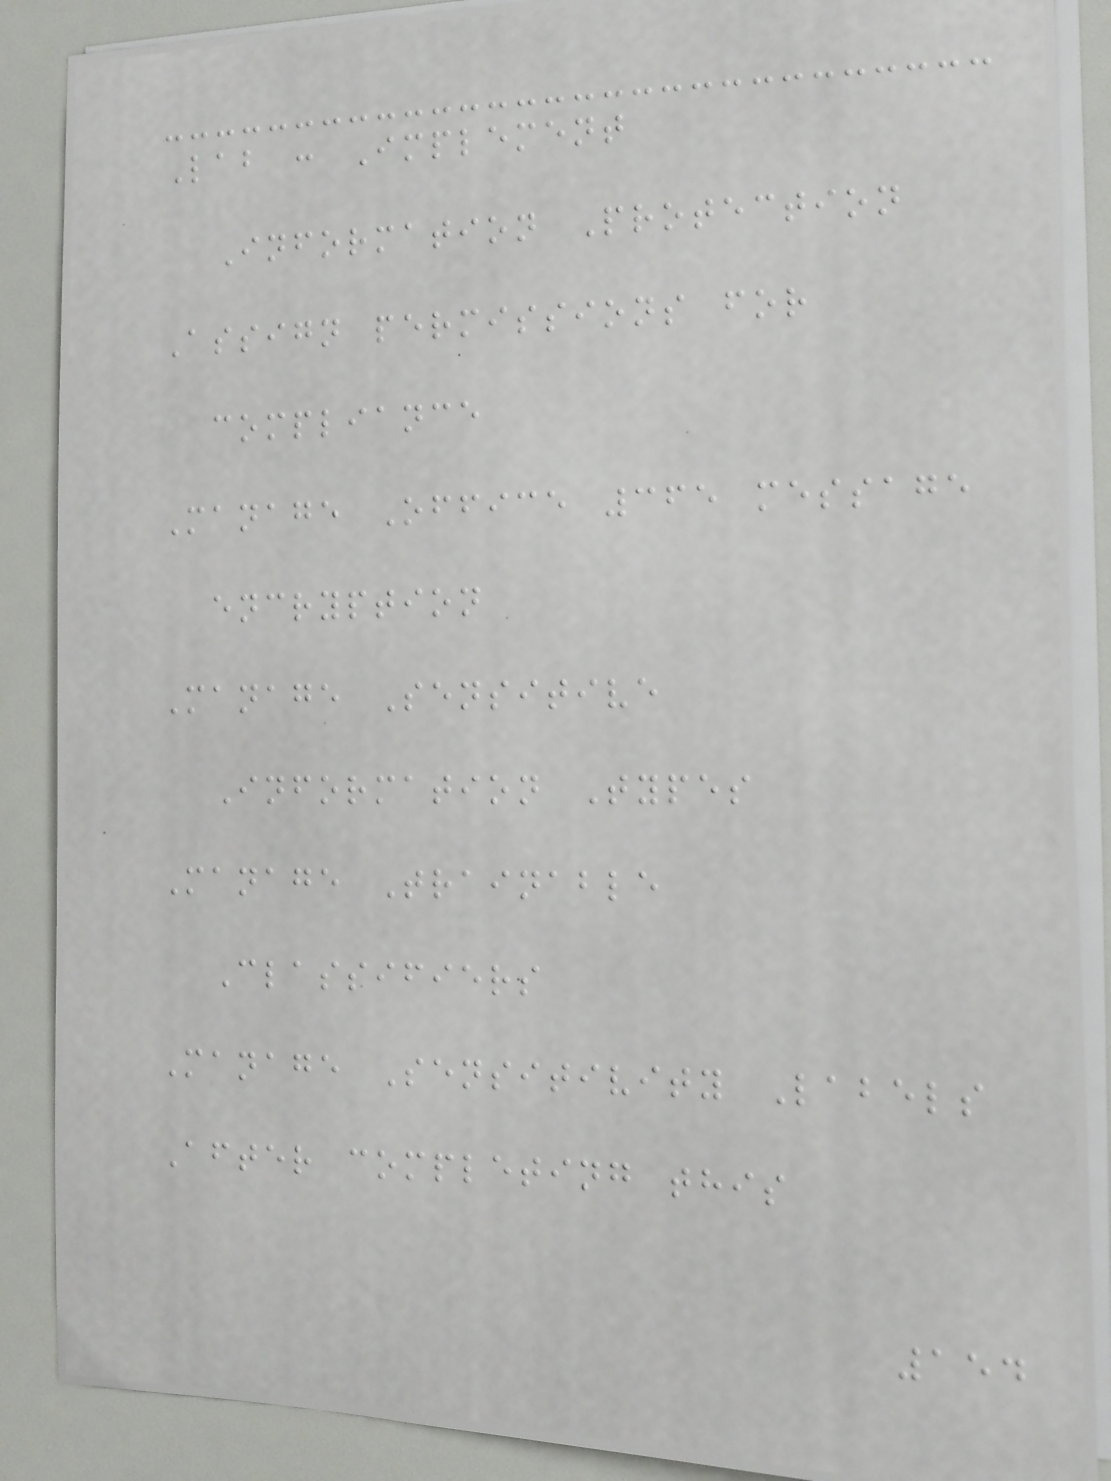Lab : Implement
Information Protection
Assign permissions for
compliance
Manage Office 365 message
encryption
Manage Sensitive
Information Types
Manage Trainable
Classifiers
Manage Sensitivity Labels
After completing this
154
